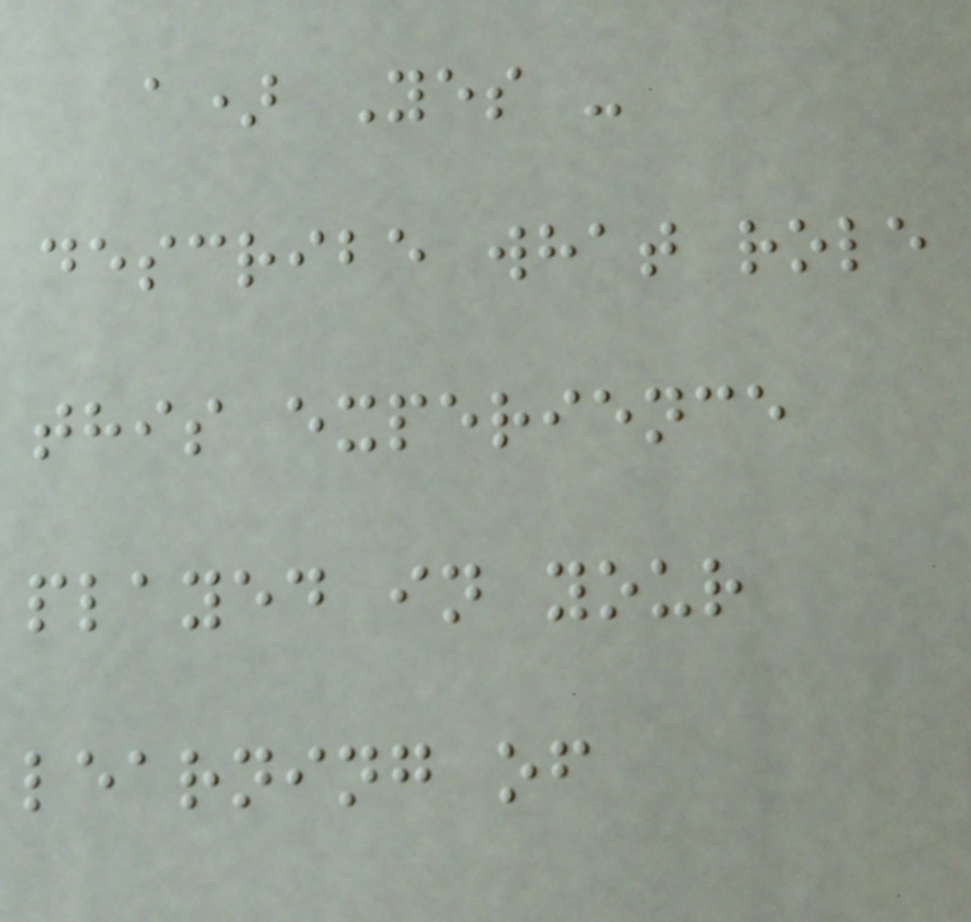a) Yes -
describe what role
this experience
played in your
learning of
